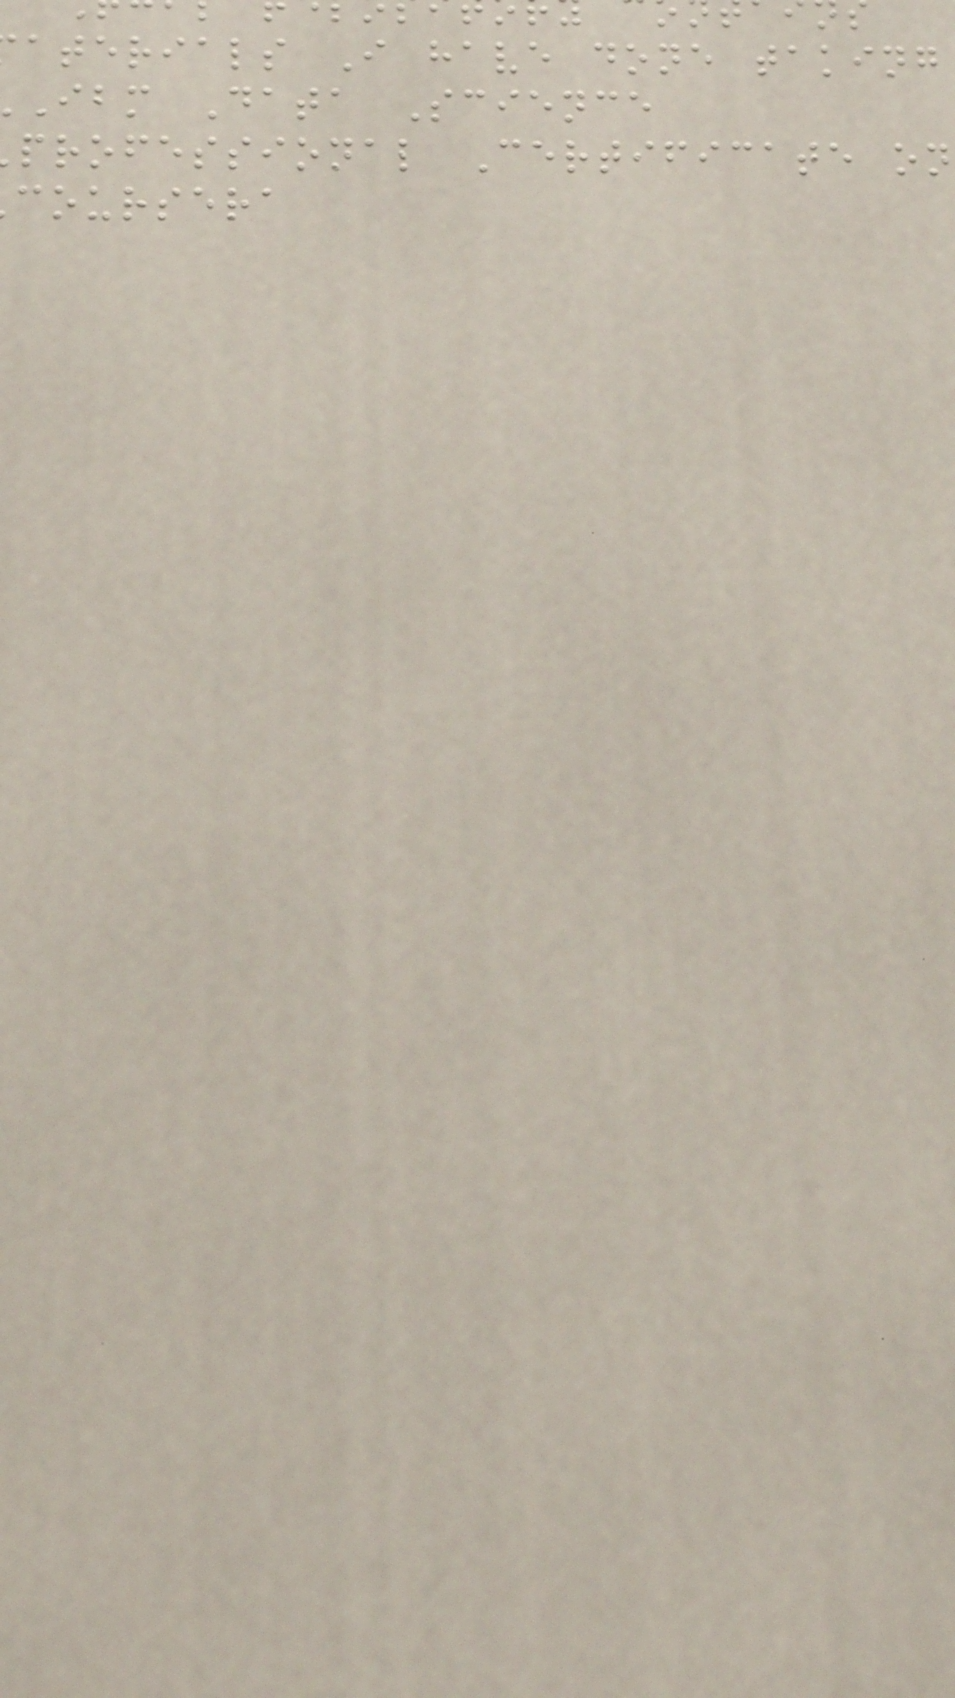aterials I have done taking
ibm Data Science
professional Certificate on
coursera
